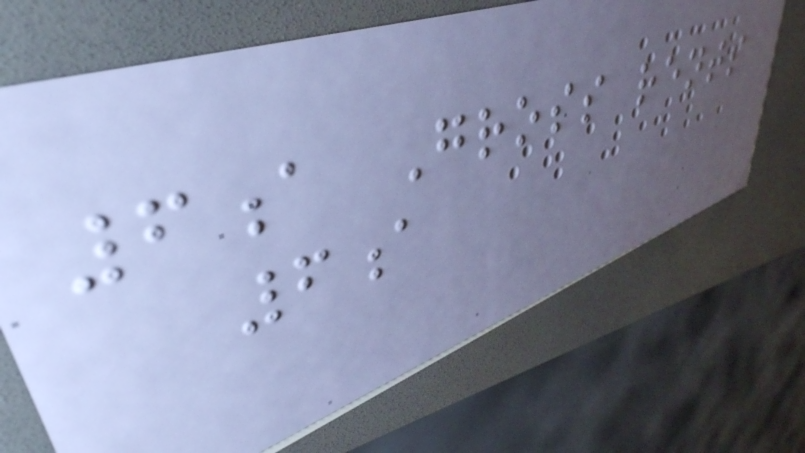6a Gross rents
6a
